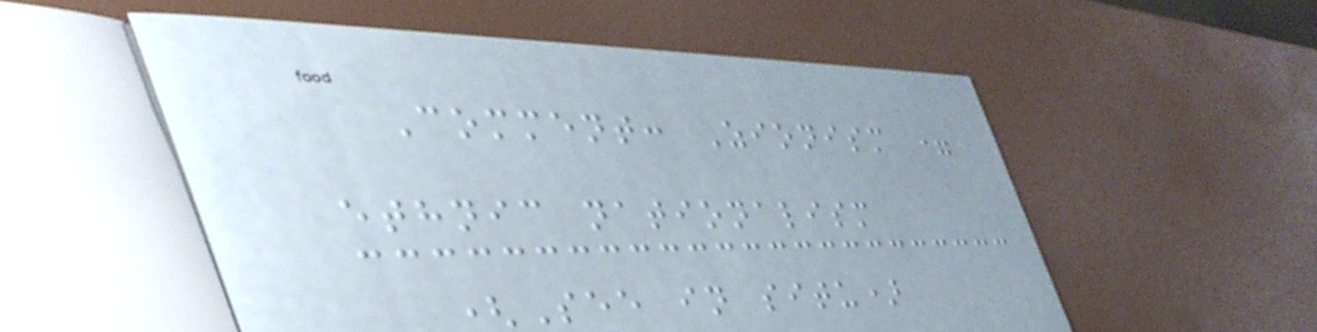Comment: Zionism =
ethnic nationalism
(See in situ)
